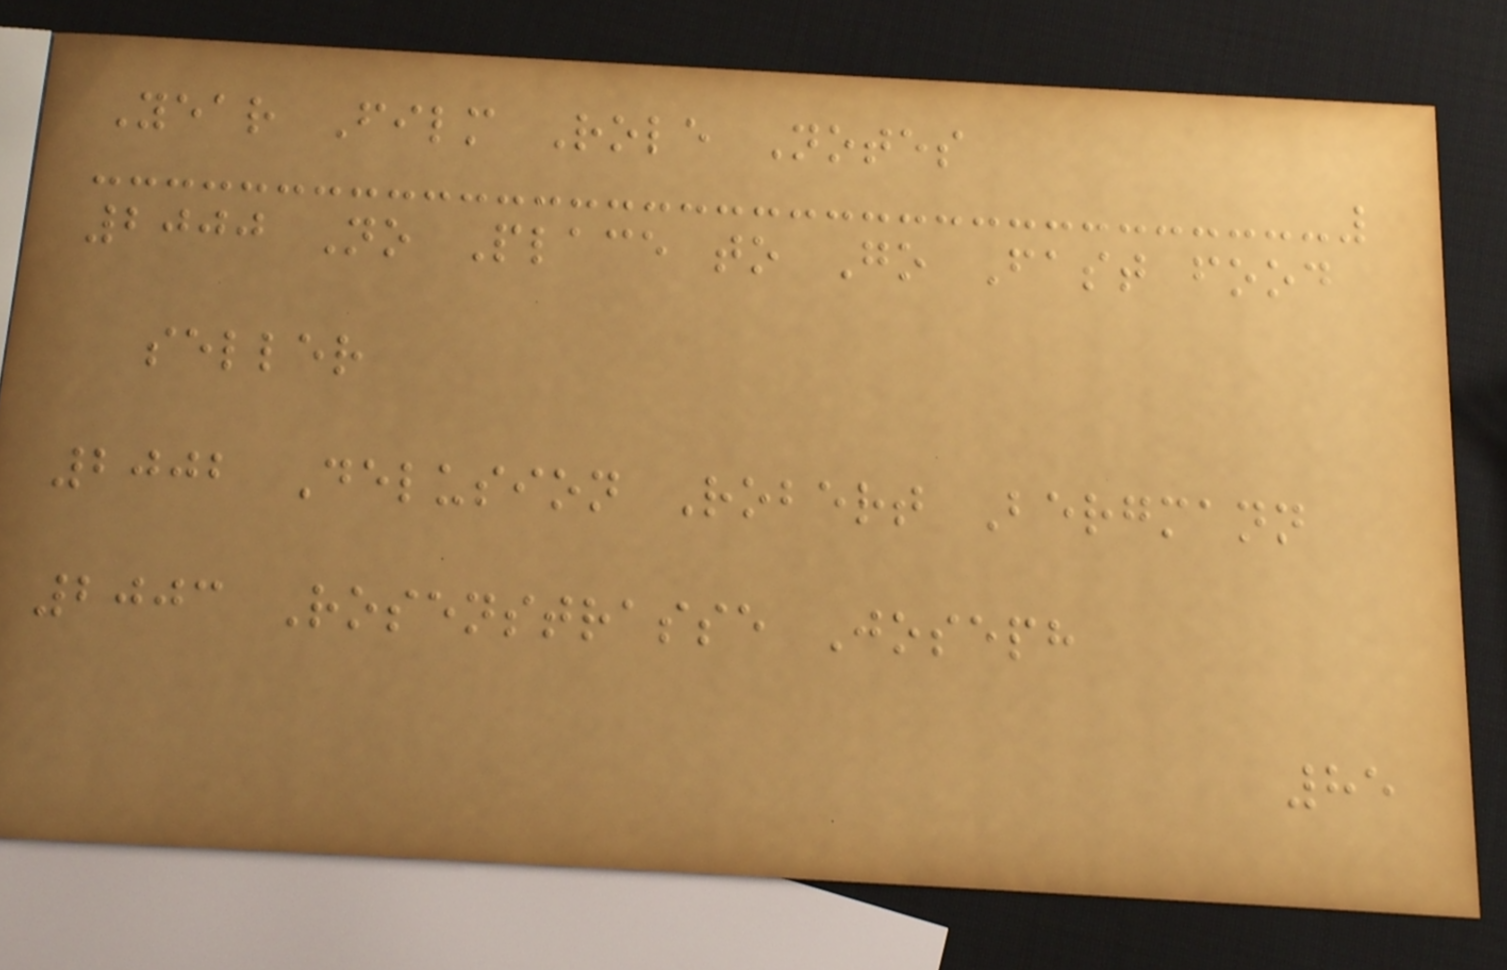Year Film Role Notes
2000 No Place to Go Fast food
seller
2002 Delusion Robert Bergmann
2003 Rosenstrasse Joseph
85
